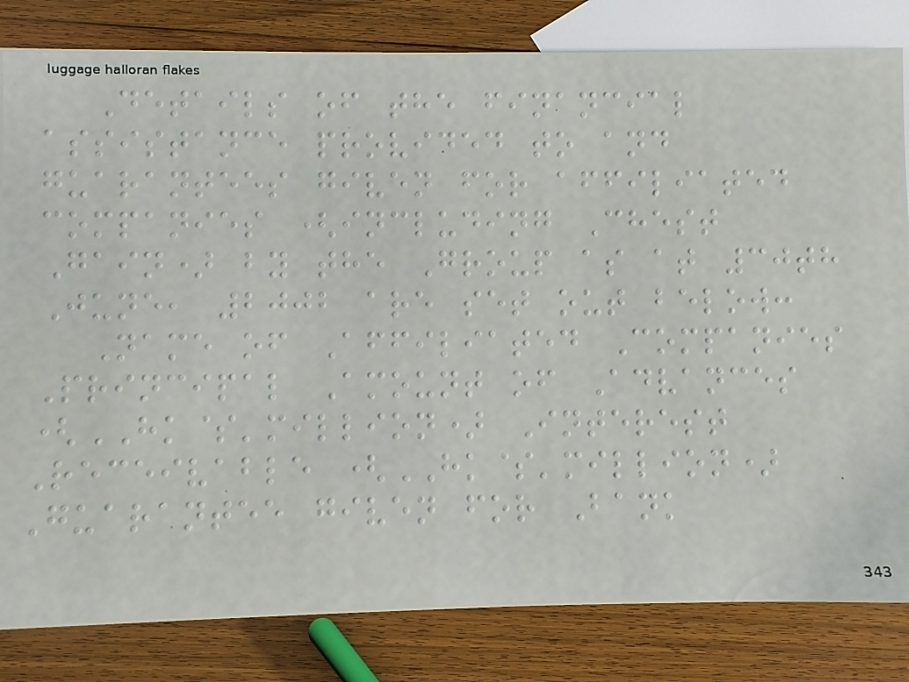Details of the financial
assistance provided to and
guarantees given for affiliated
companies (including Chest
Gain) by the Group as at 30th
June, 2002 are set out below:
Name of Affiliated Companies
Principal Amount of Advances
(HK$'million) Interest
Receivable (HK$'million)
Guarantee given for Bank
